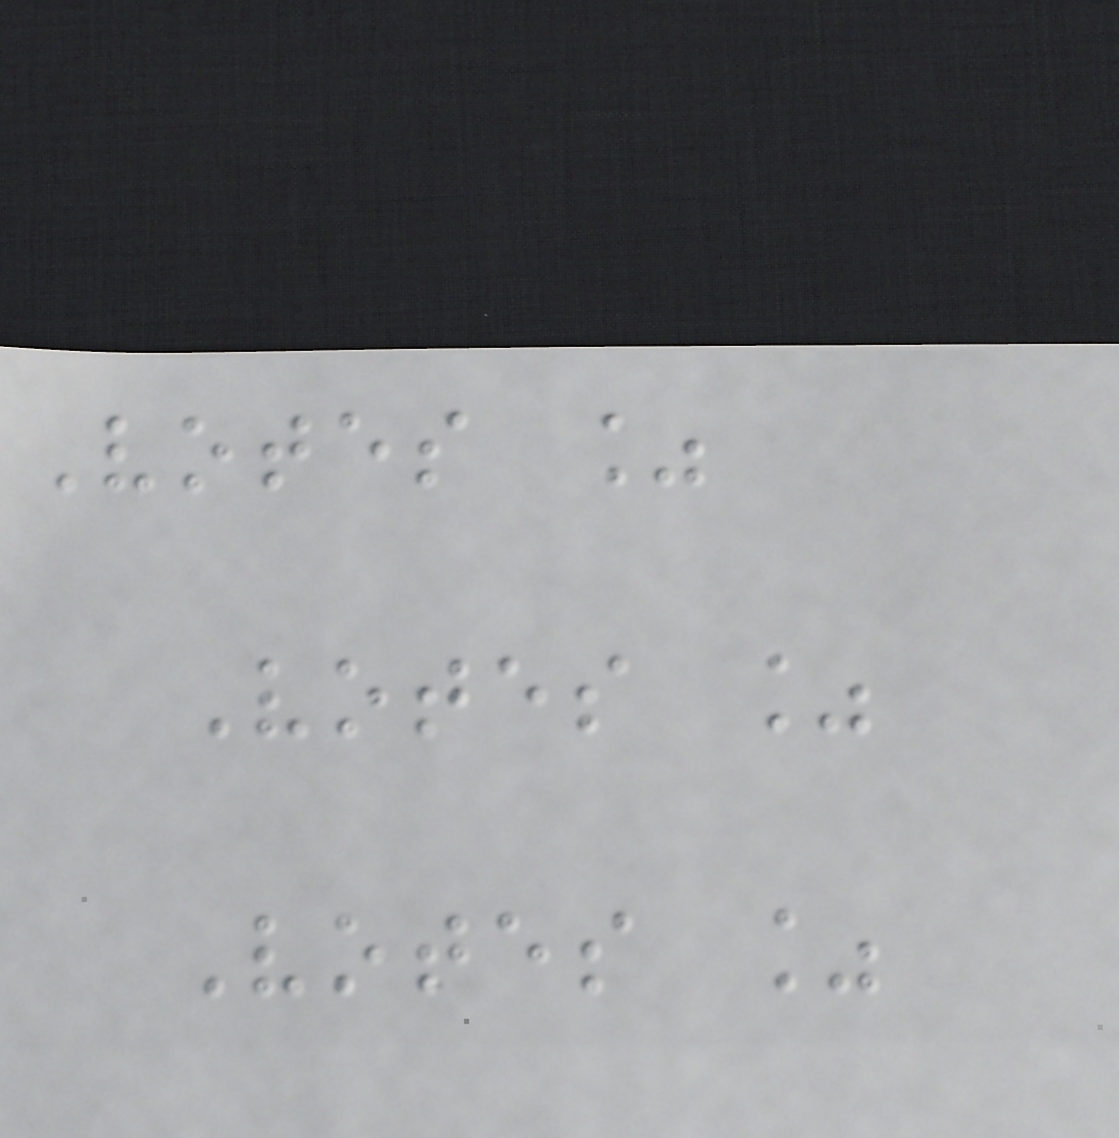Votes %
Votes %
Votes %
